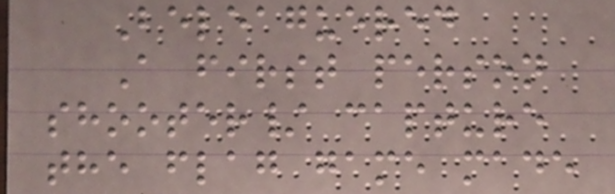Beleaguered
A first person
shooter/ capture
the flag game made
